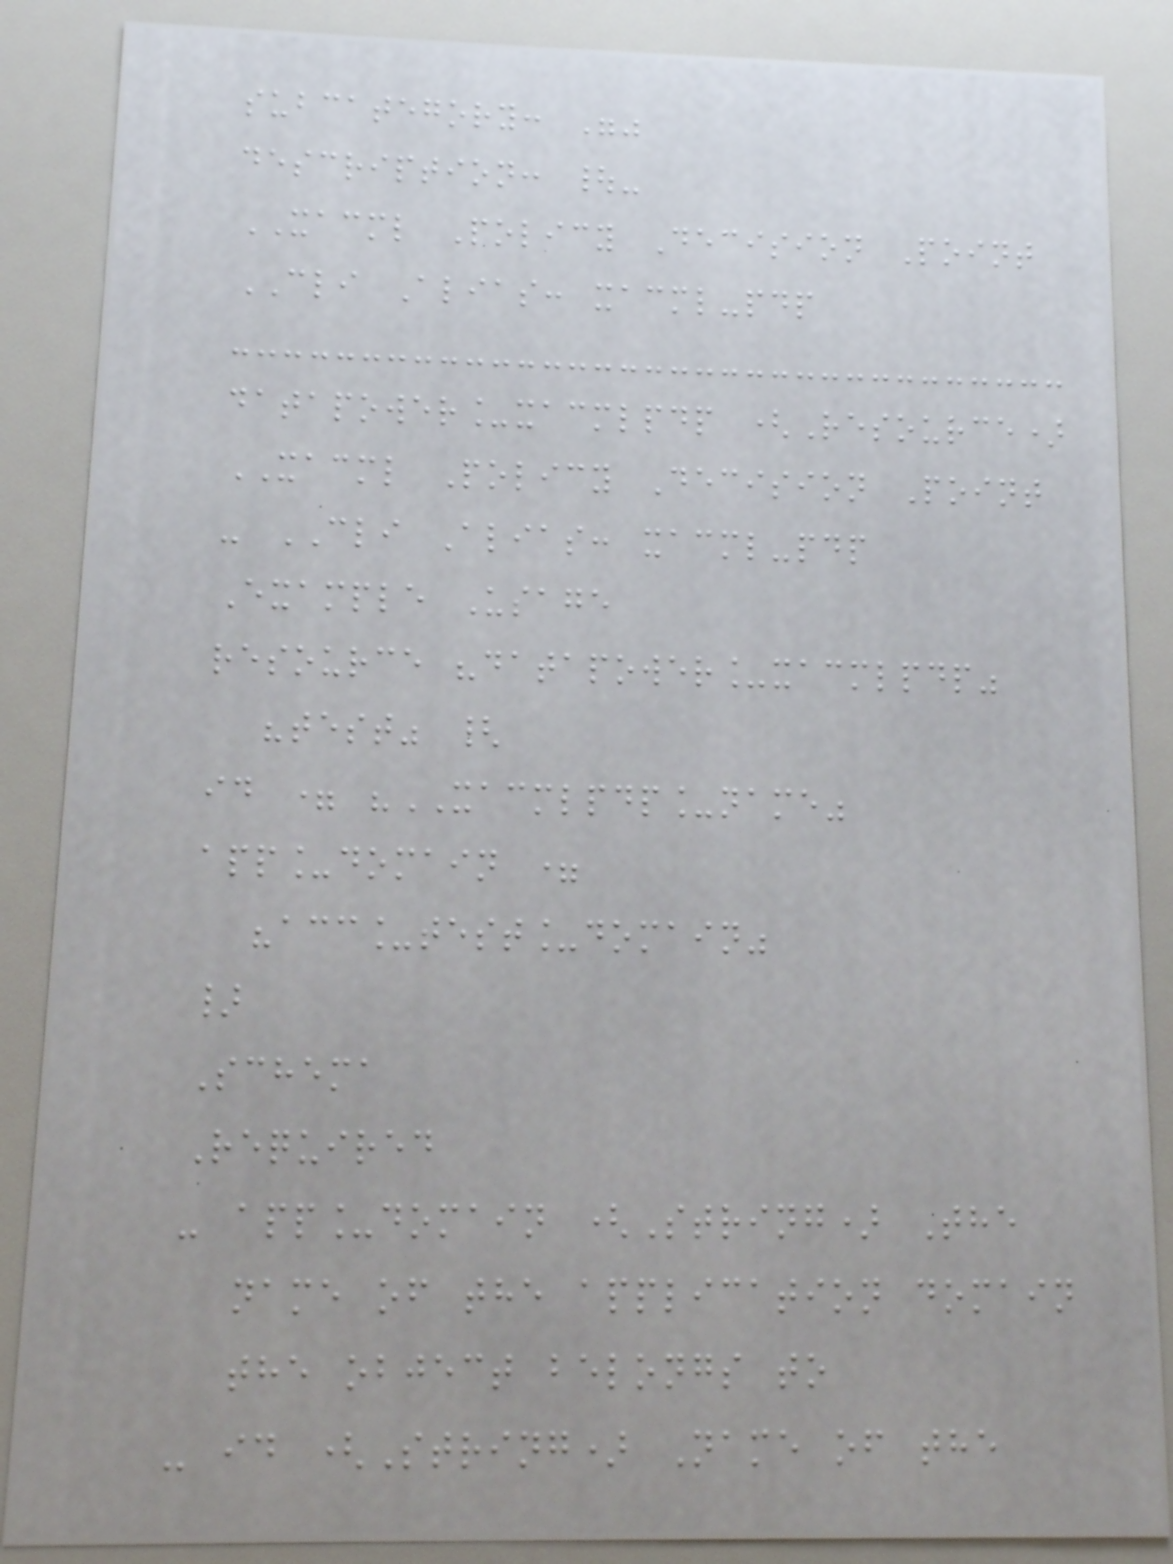subcategory: ""
description: |-
XACML Policy Decision Point
CLI Alias: xacml-pdp
datapower_xacmlpdp (Resource)
XACML Policy Decision Point
- CLI Alias: xacml-pdp
Example Usage
resource "datapower_xacmlpdp"
"test" {
id = "XACMLPDP_name"
app_domain =
"acc_test_domain"
}
Schema
Required
- app_domain (String) The
name of the application domain
the object belongs to
- id (String) Name of the
